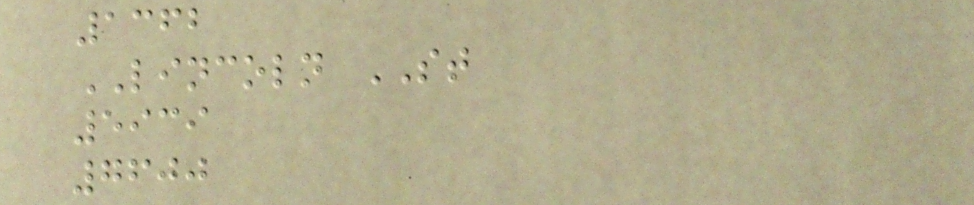1362
LINCOLN ST
5939
7600
